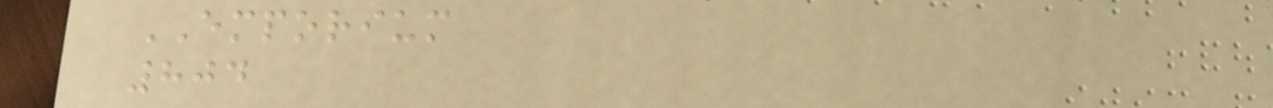EMPORIUM
804
